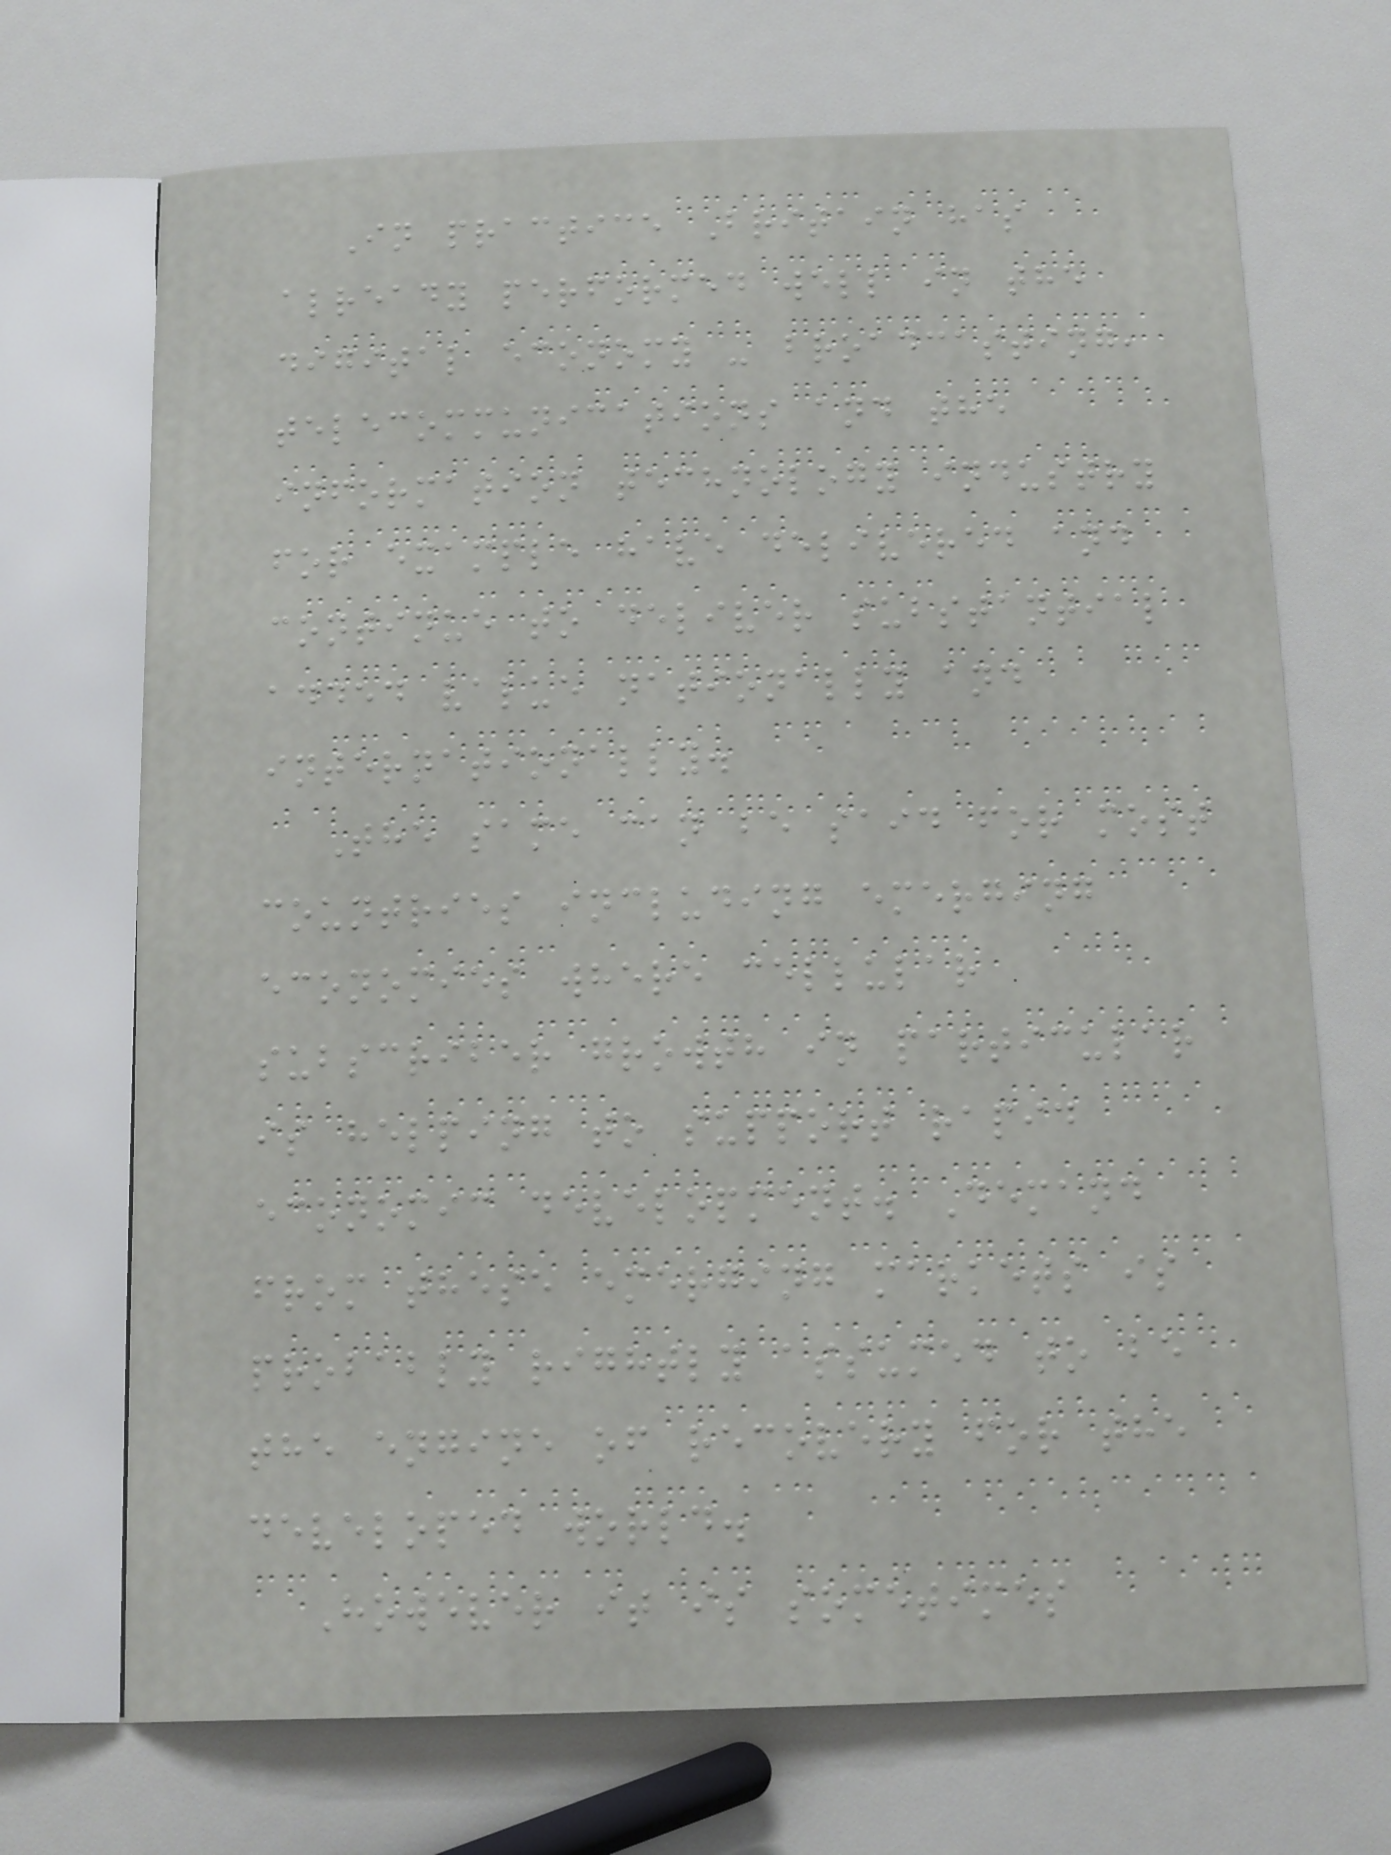In practice Britain has
already performed well in the
digital economy - broadcasting,
telecommunications and the
information technology industry
for example have delivered and
continue to deliver substantial
added value nationally and
internationally.
The same can be said for most
countries including emerging
economies where cellular
subscriber growth in particular
is helping to support rapid
economic development. Demand
from these emerging markets is
probably rightly assumed to be
the engine of recovery for the
developed world.
However it is sometimes
